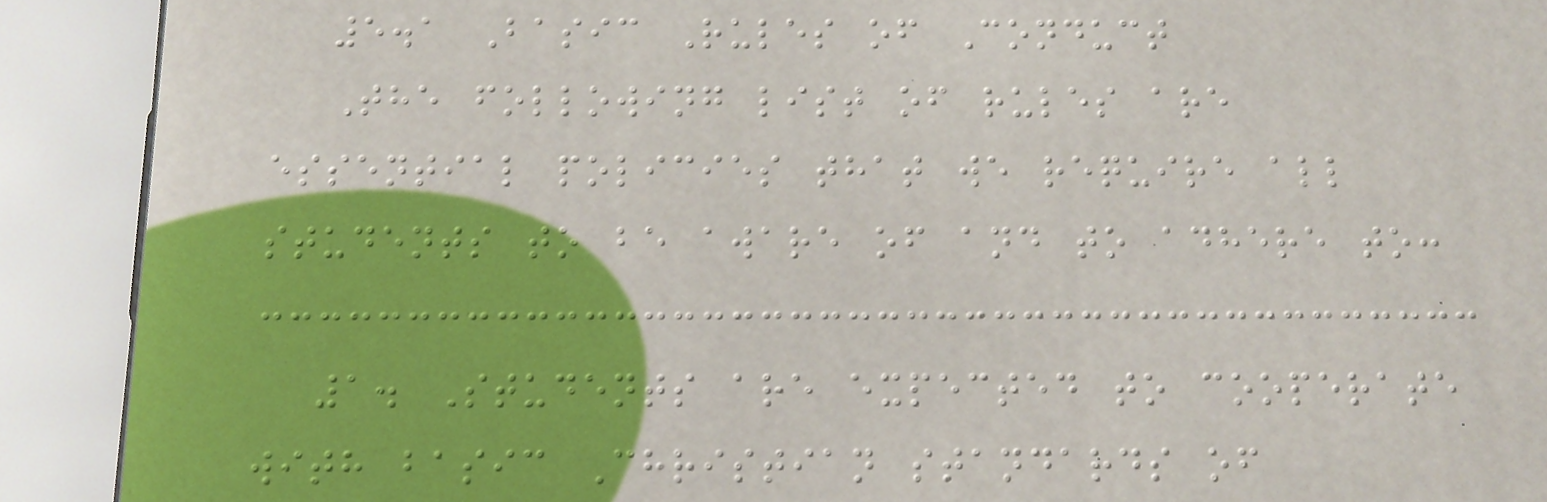5.1 Basic Rules of Conduct
The following list of rules are
essential policies that we require all
students to be aware of and to adhere to:
1. Students are expected to cooperate
with basic Christian standards of
